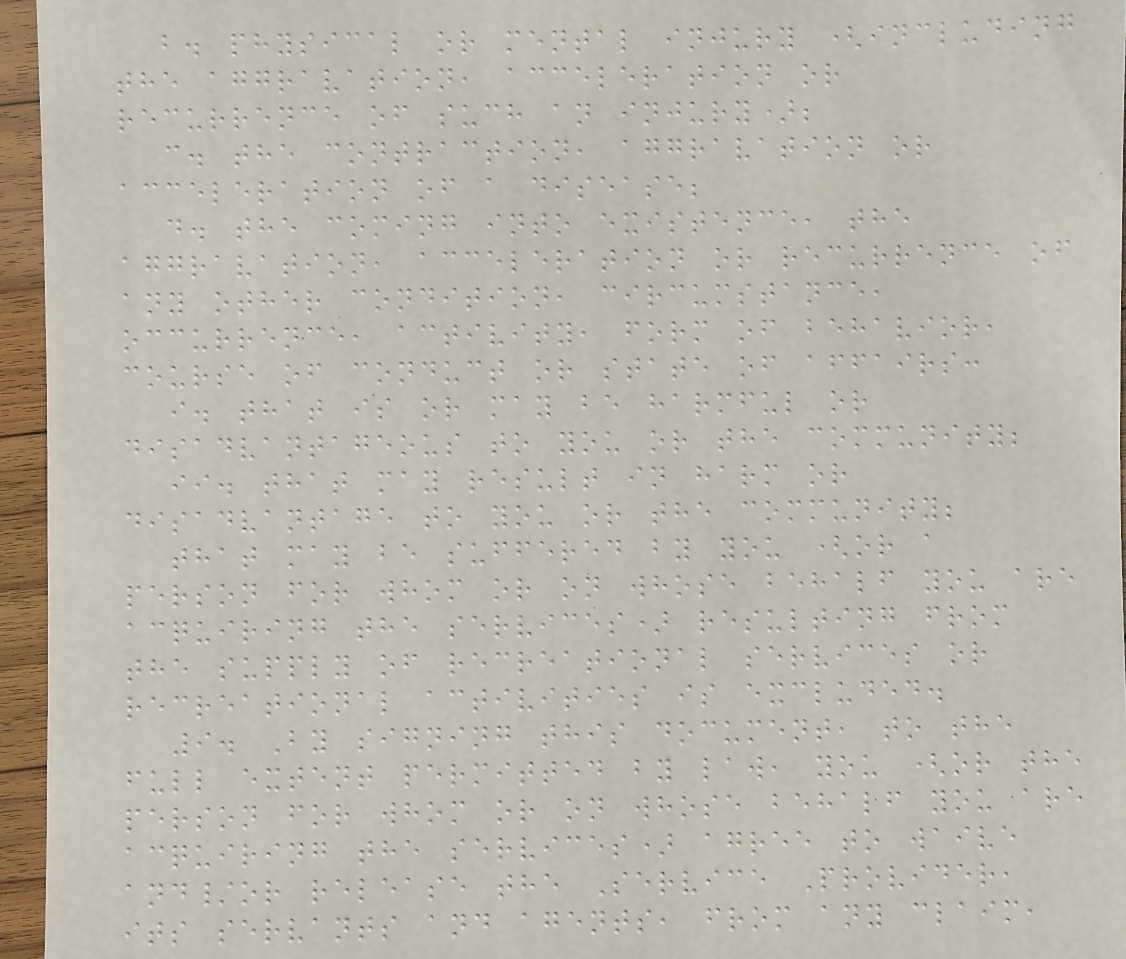b. physical or mental injury (including
the aggravation, acceleration or
recurrence of such an injury);
c. the contraction, aggravation or
acceleration of a disease;
d. the coming into existence, the
aggravation, acceleration or recurrence of
any other condition, circumstance,
occurrence, activity, form of behavior,
course of conduct or state of affairs:
i. that is or may be harmful or
disadvantageous to you or the community;
ii. that may result in harm or
disadvantage to you or the community;
that may be suffered by you (or a
person for whom or on whose behalf you are
acquiring the services) resulting from
the supply of recreational services or
recreational activities is excluded.
9. By signing this document, to the
full extent permitted by law, you (or the
person for whom or on whose behalf you are
acquiring the services) agree to waive
and/or release the Service Provider,
its servants and agents, from any claim,
